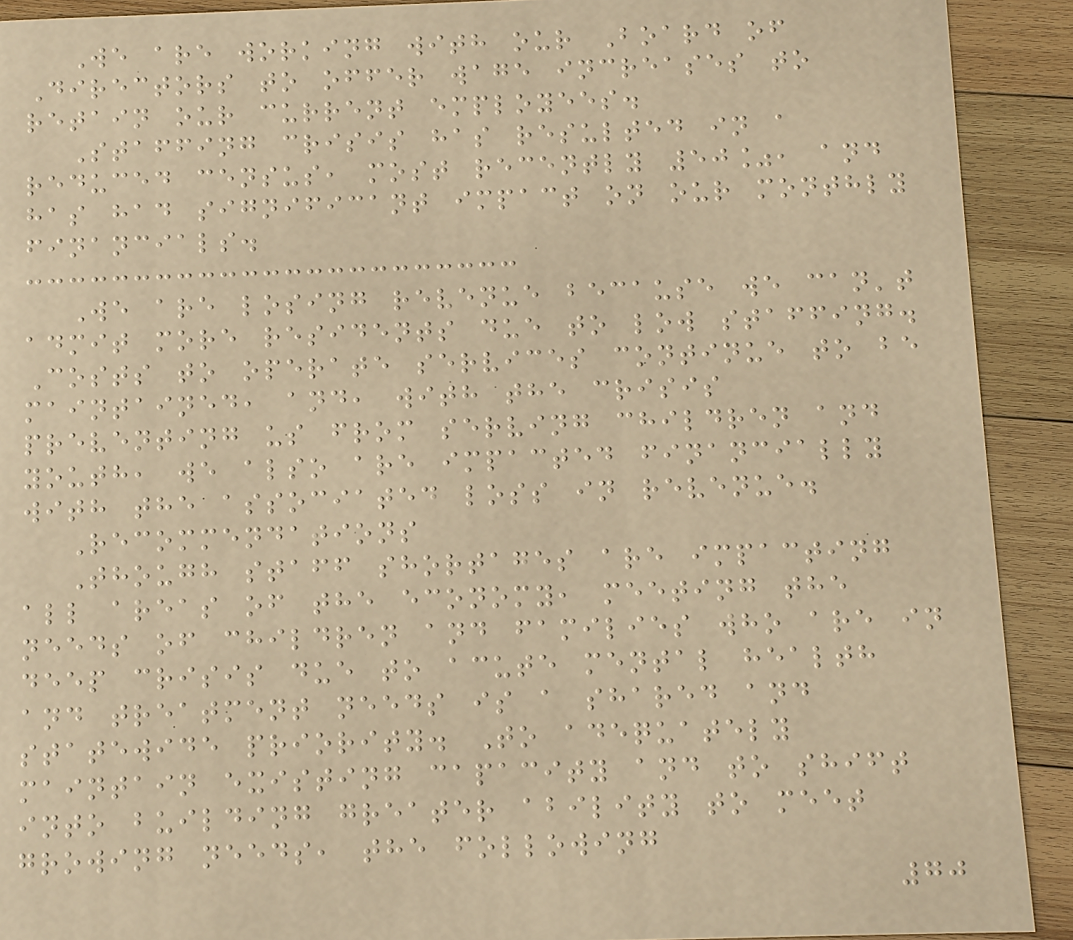We are working with our Board of
Directors to offer wage increases to
retain our current employees.
Staffing crisis has resulted in a
reduced census, most recently 50%, and
has had significant impact on our monthly
financials.
We are losing revenue because we can't
admit more residents due to low staffing.
Costs to operate services continue to be
maintained, and, with the crisis
preventing us from serving children and
youth, we also are impacted financially
with the associated loss in revenue.
Recommendations
Though staff shortages are impacting
all areas of the economy, meeting the
needs of children and families who are in
deep crisis due to acute mental health
and treatment needs is a shared and
statewide priority. To adequately
maintain existing capacity and to shift
into building greater ability to meet
growing needs, the following
70
